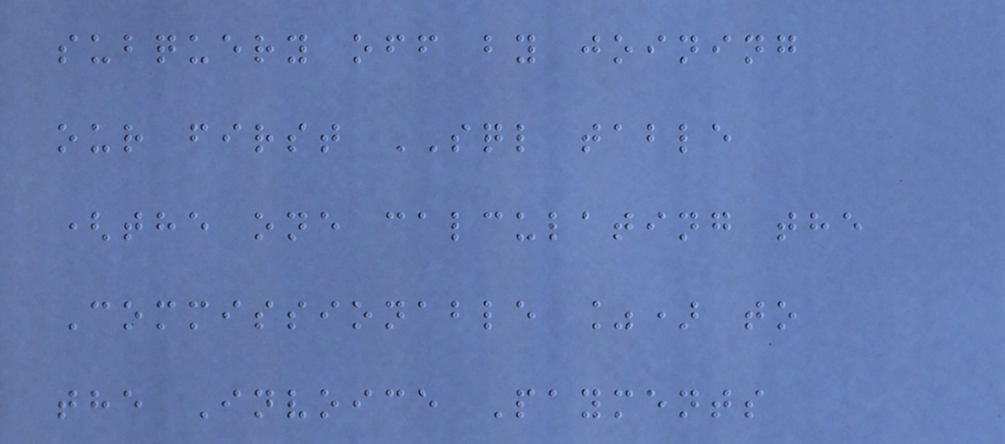subquery off by joining
our first SQL table
(the one calculating the
Commissionable %) to
the Invoice Payments
